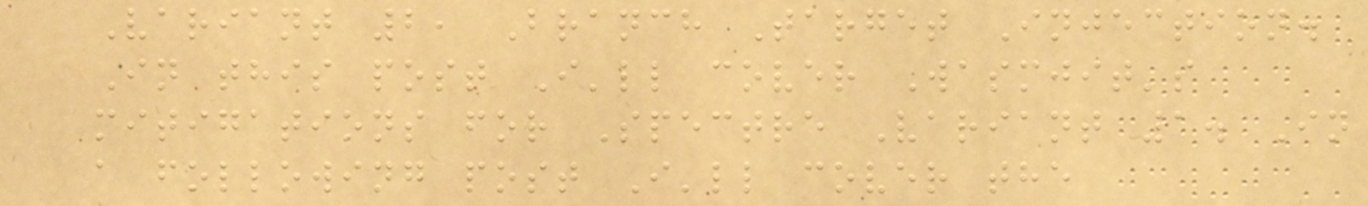Variant 2, Branch Target Injection.
In this post I'll cover Wasmjit's
mitigations for Spectre Variant 1. In
a following post I'll cover the
